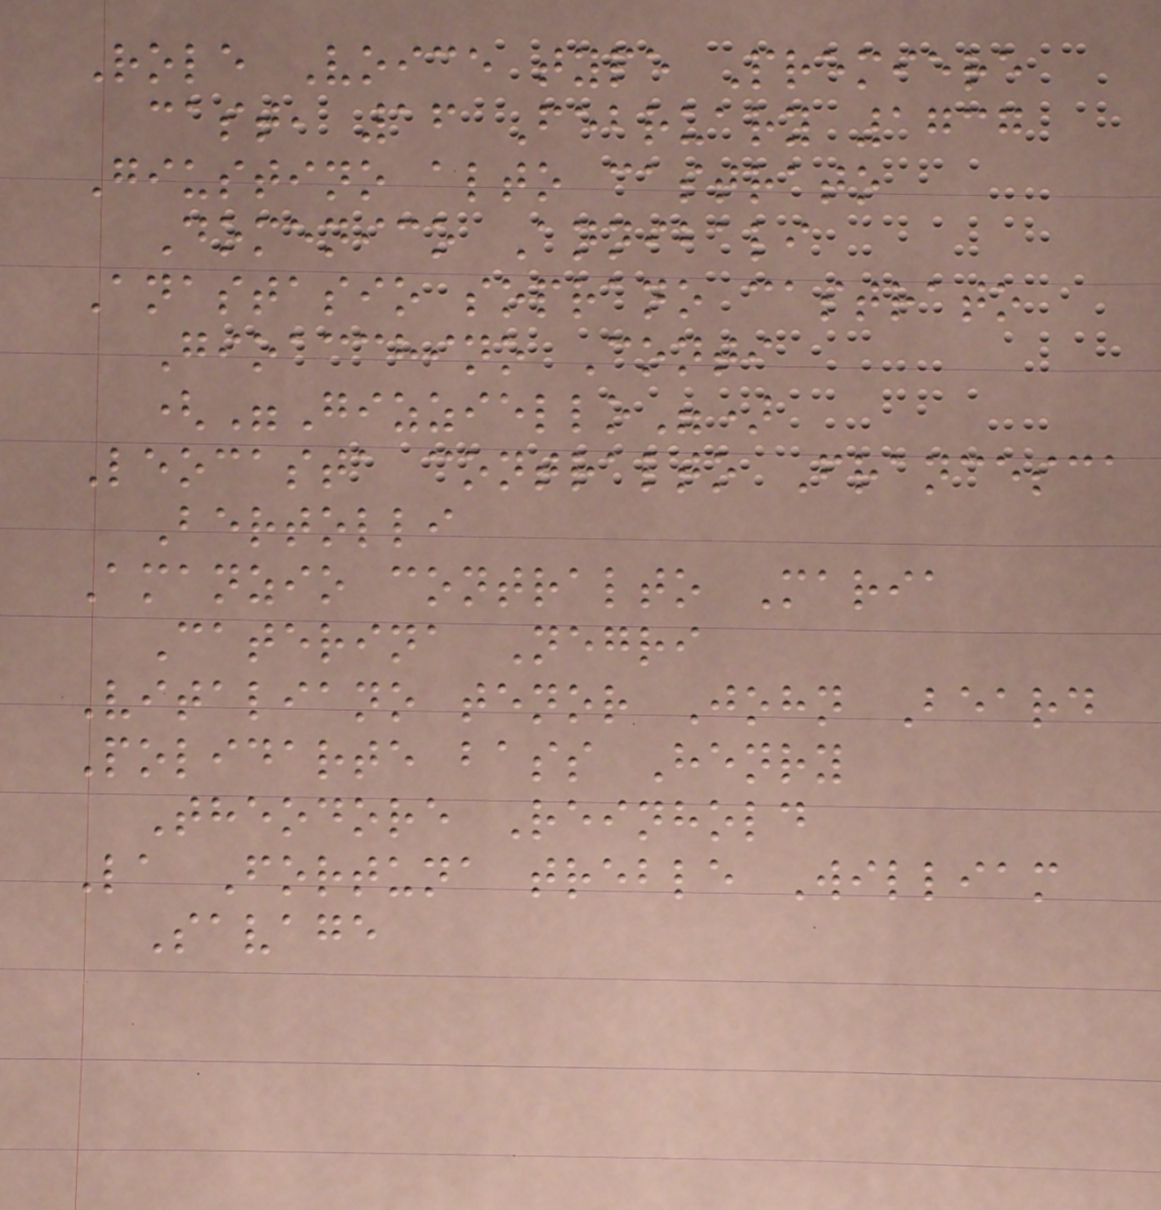Role Voice type Premiere
cast, 16 February 1737
Giustino alto castrato
Domenico Annibali
Anastasio soprano castrato
Gioacchino Conti
("Gizziello")
Leocasta contralto Francesca
Bertolli
Amanzio contralto Maria
Caterina Negri
Vitaliano tenor John Beard
Polidarte bass Henry
Theodore Reinhold
La Fortuna treble William
Savage
